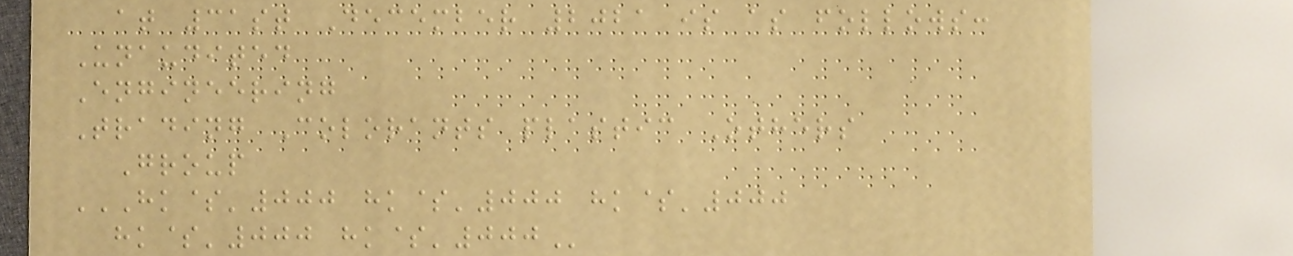at 31st December 2021 is as follows:
Unaudited
Engineering
Trading Colorants plastic Others
Group
HK$'000 HK$'000 HK$'000
HK$'000 HK$'000
